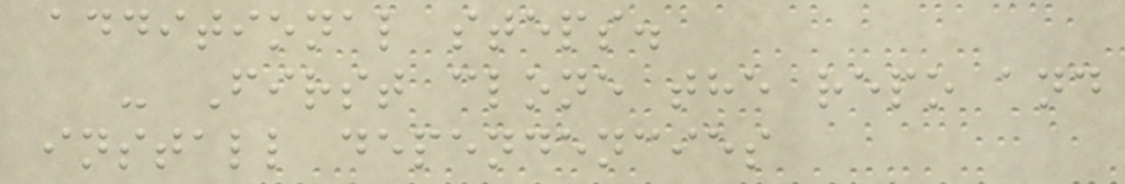additional steps.
- First clone the repo and
install dependencies
